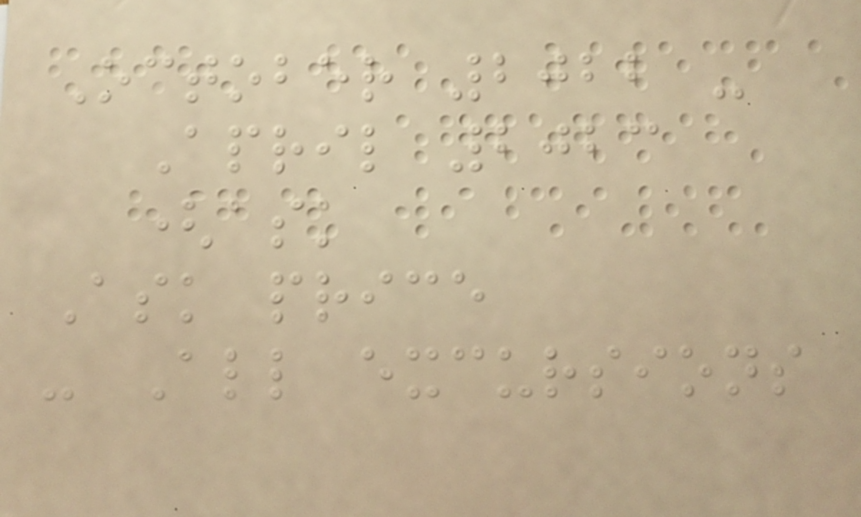October 2022 -
April 2023
(ask
Ask price
- All excursions
